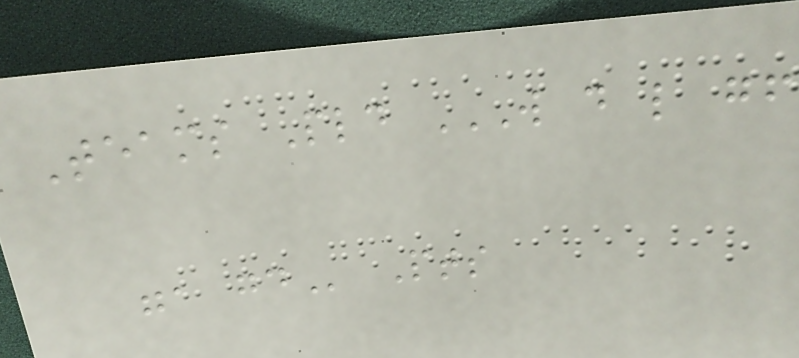Teams Pld W D L GF
GA GD Pts
